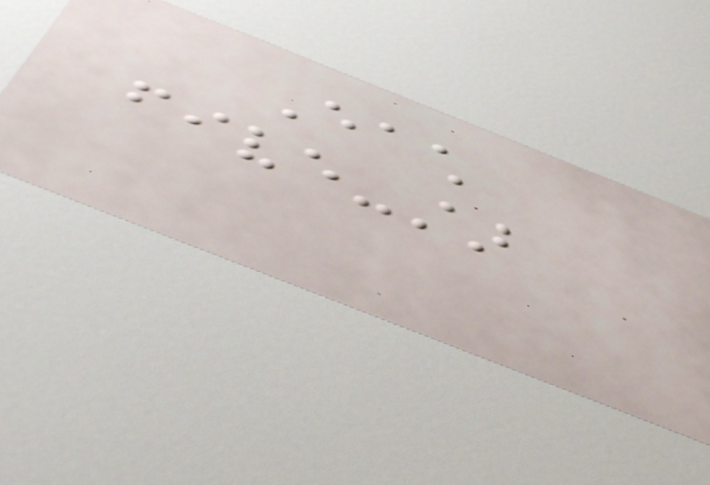Each
five-star
